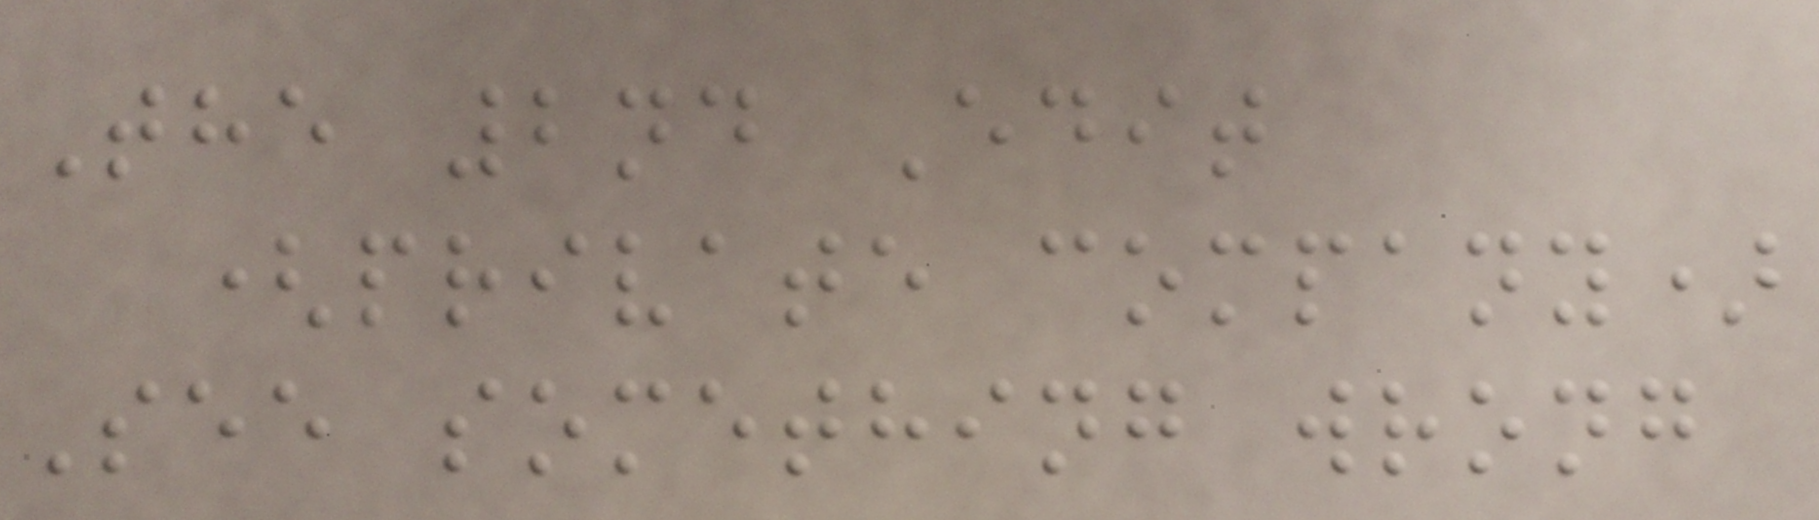The 2nd Edit
(private company)
See something wrong
